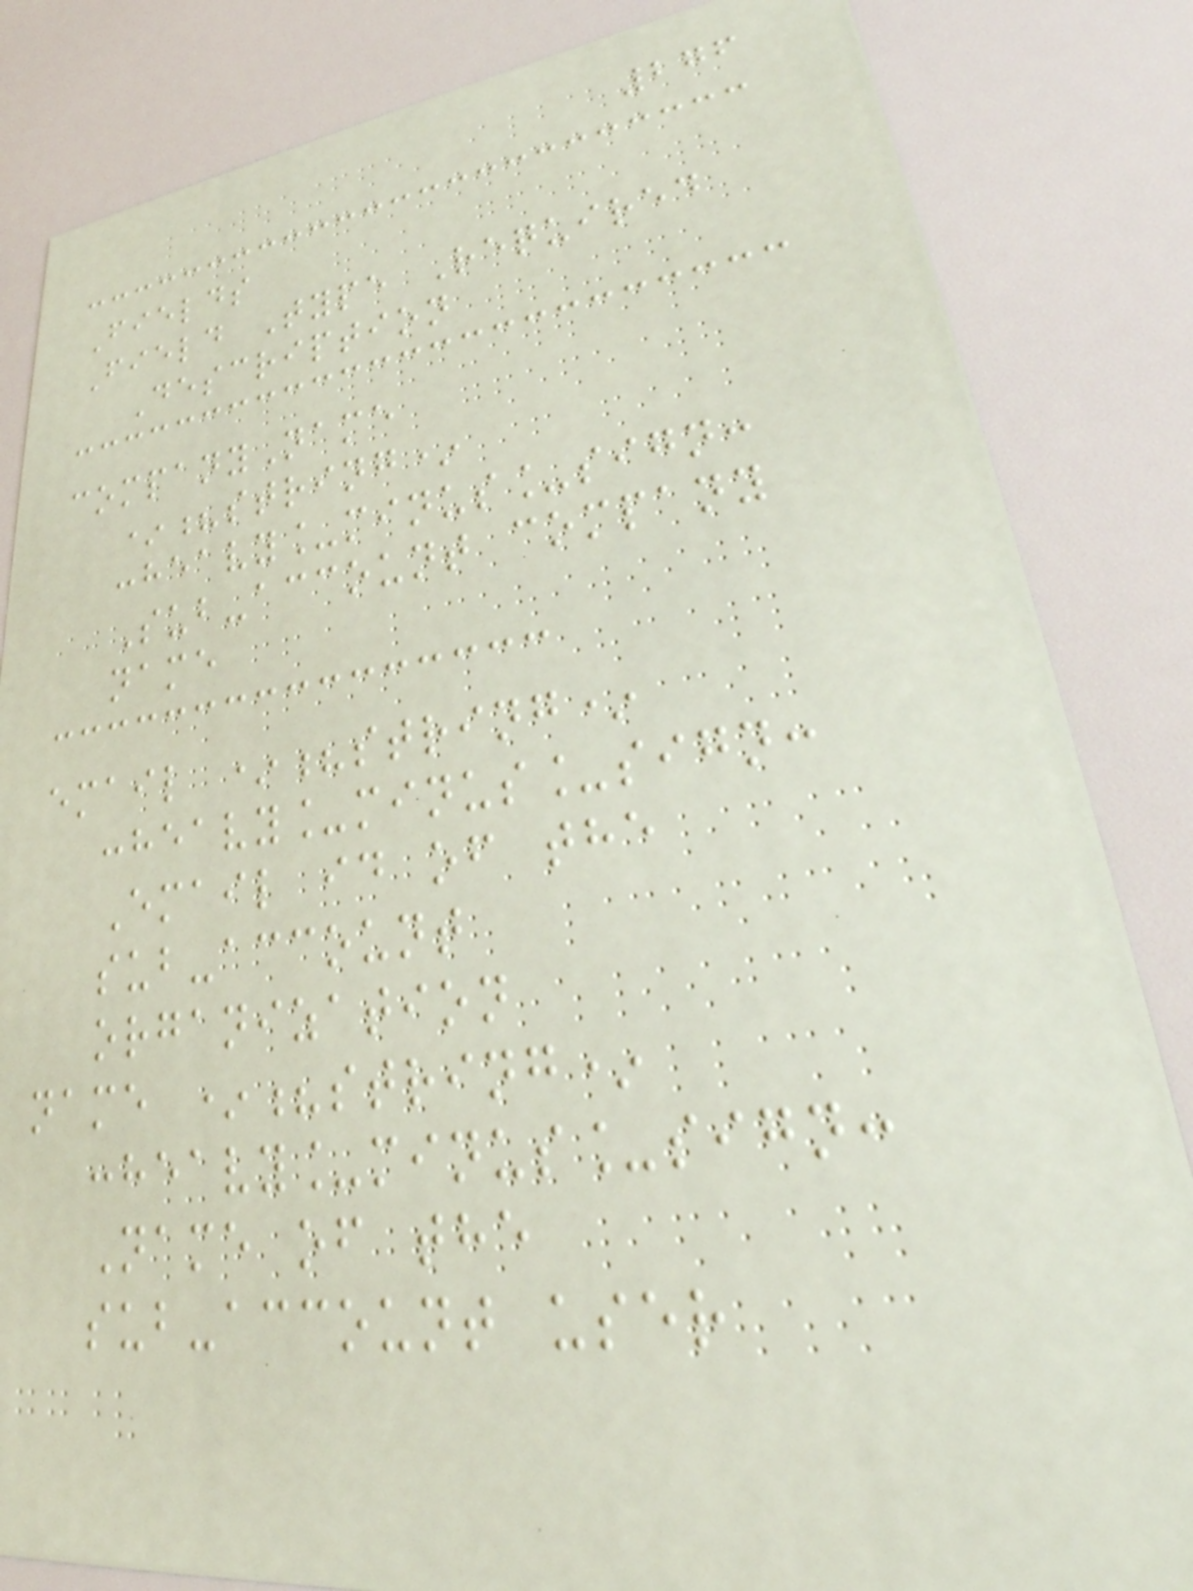276
Fields
Field Type Required
Description
companyName
*?string*
:heavy_minus_sign:
Sub-account company
name
email *?string*
:heavy_minus_sign:
Email id of the
sub-account
organization
name *?string*
:heavy_minus_sign:
Name of the
sub-account user
